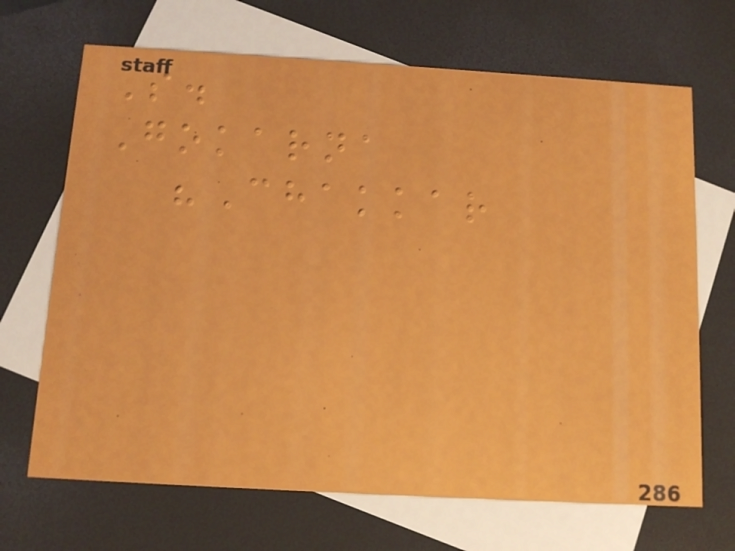S.
Gokarna
"Chakkar
